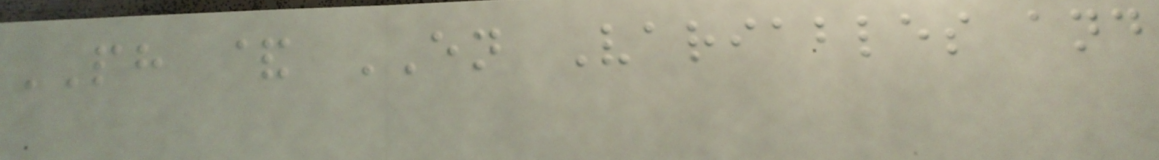PH & EN Variables and
